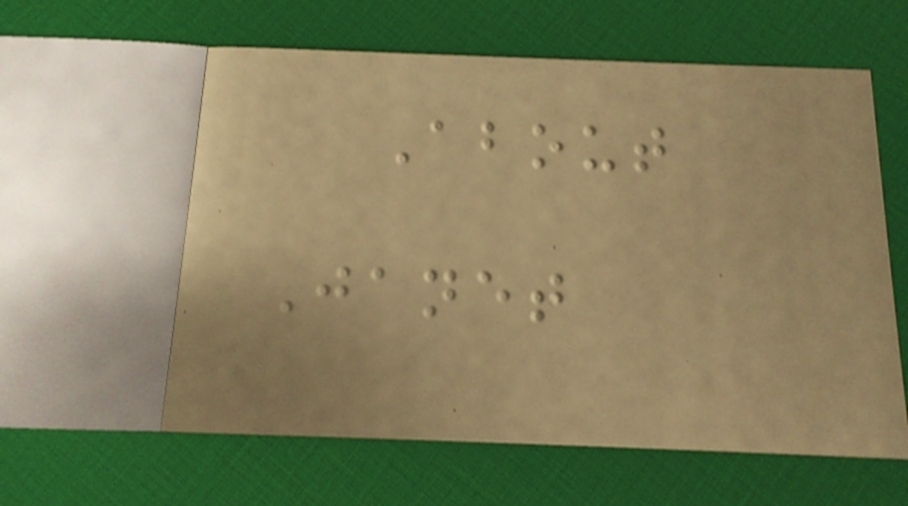About
Janet
